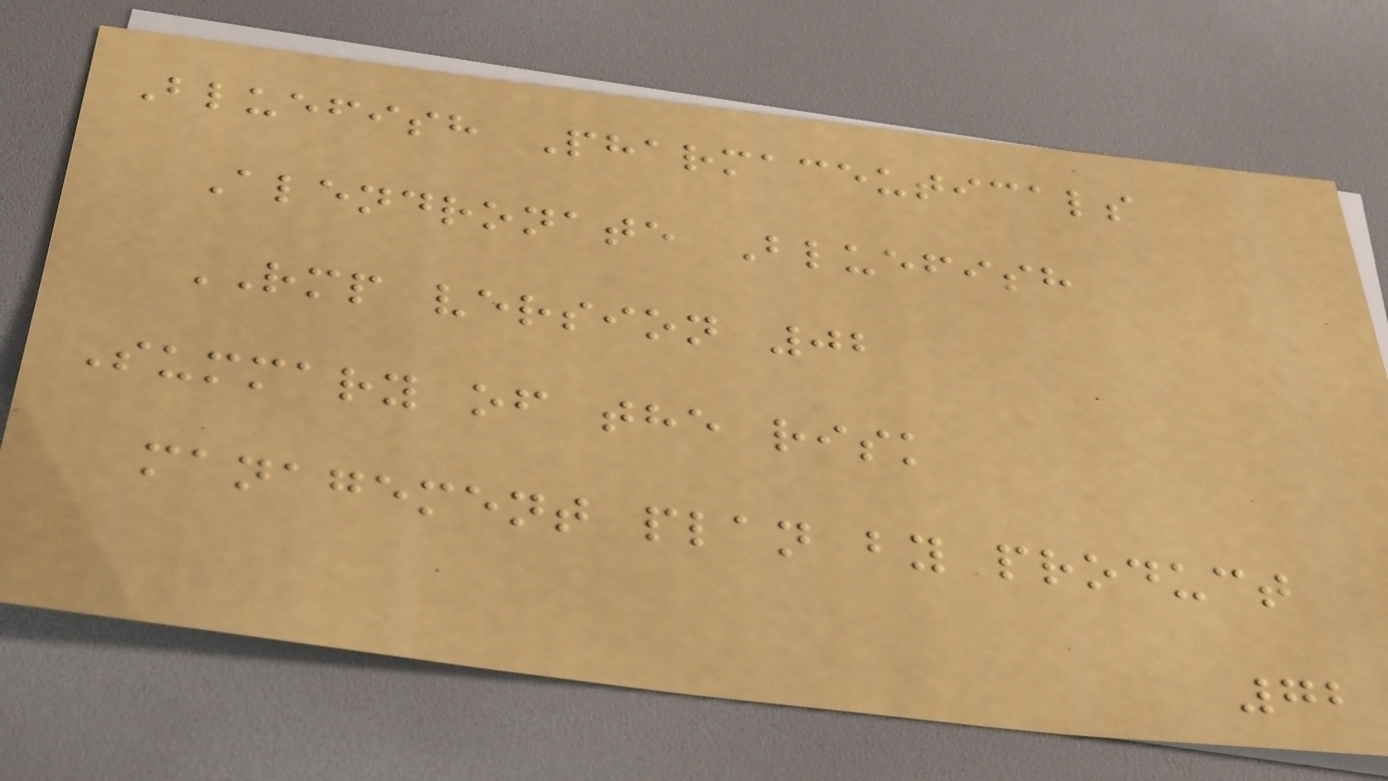Bluefish Pharmaceuticals
Alendronate Bluefish
RMP version 02
Summary of the risk
management plan by product
72
